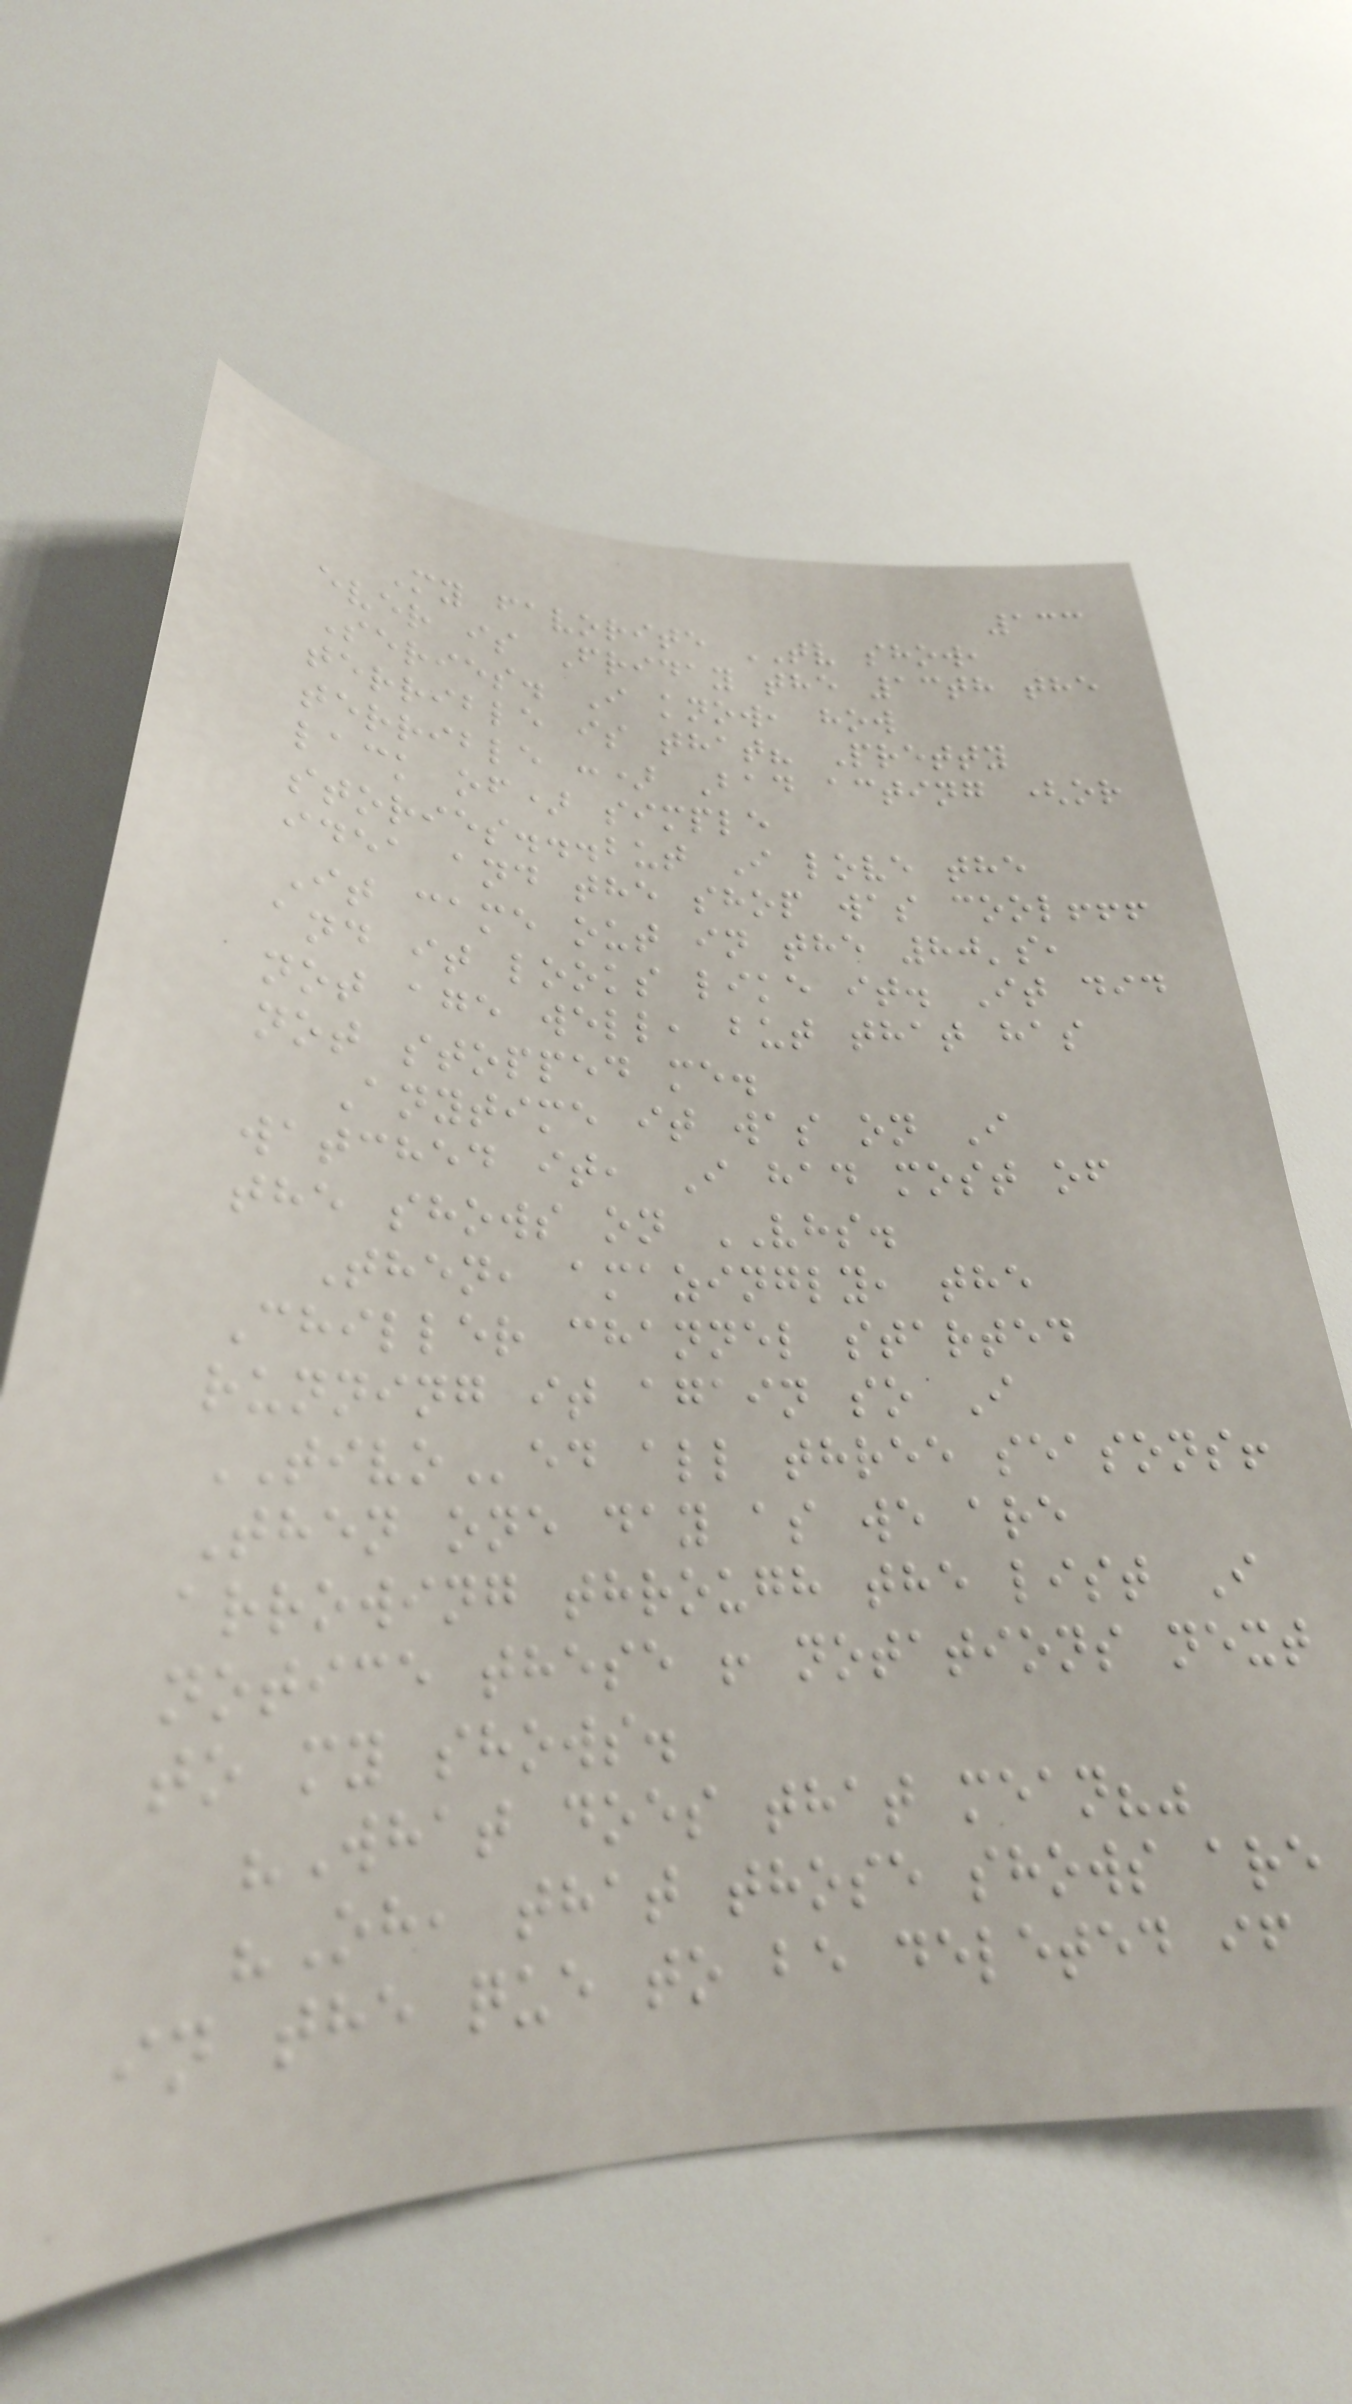133
My favorite TV show,
ever is Friday the 13th the
Series. I know, how
terrible is that? Pretty
terrible :) Bad acting (or
lack of) simple
stories...but I love the
idea and the shop was cool!!!
It came out in the 80's,
and it looks like it. It did
not age well, but that has
not stopped me.
Anytime it was on I
watched it, I had most of
the shows on VHS.
Then, amazingly, the
Chiller channel started
running it again so I
TIVOed all three seasons!
Then one day as we are
arrowing through the list I
notice these ! notations next
to my shows.
"What does that mean?"
"Oh, that those shows are
in the que to be deleted if
